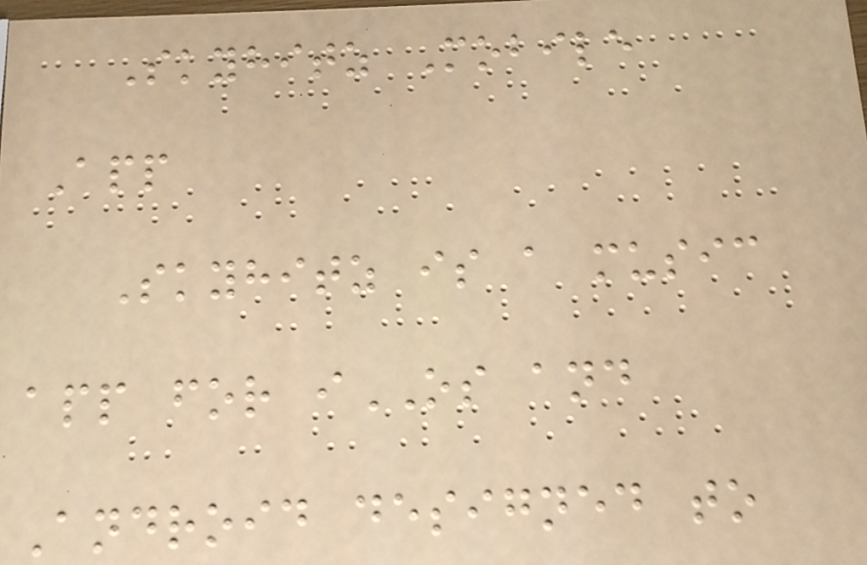Skyhitz Mobile
App
Skyhitz is a music
app for iOS and
Android designed to
